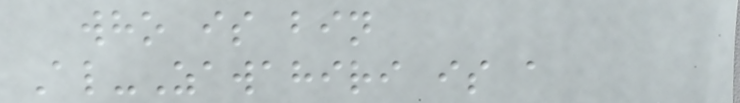who is bin
Al-Zawahiri is a
